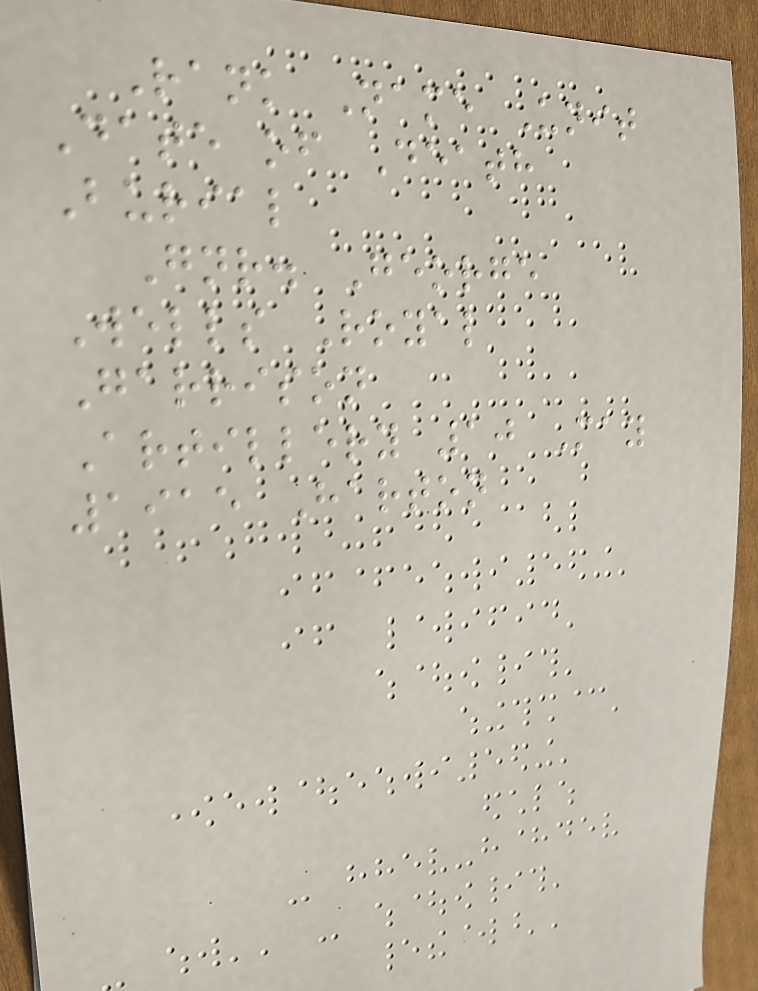Rank Name Unit
Date of Death
Burial
Gnr. George
Wells Royal
Garrison
Artillery 10 May
1915 Harton
